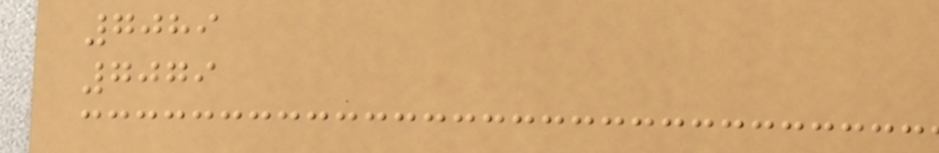7089
7079
